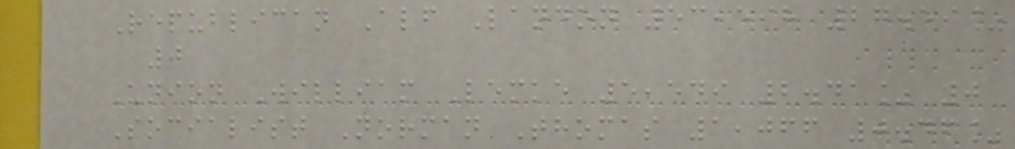Republican Alf Landon 53,598 27.59%
0
Union William Lemke 5,549 2.41% 0
Socialist Norman Thomas 1,066 0.46%
